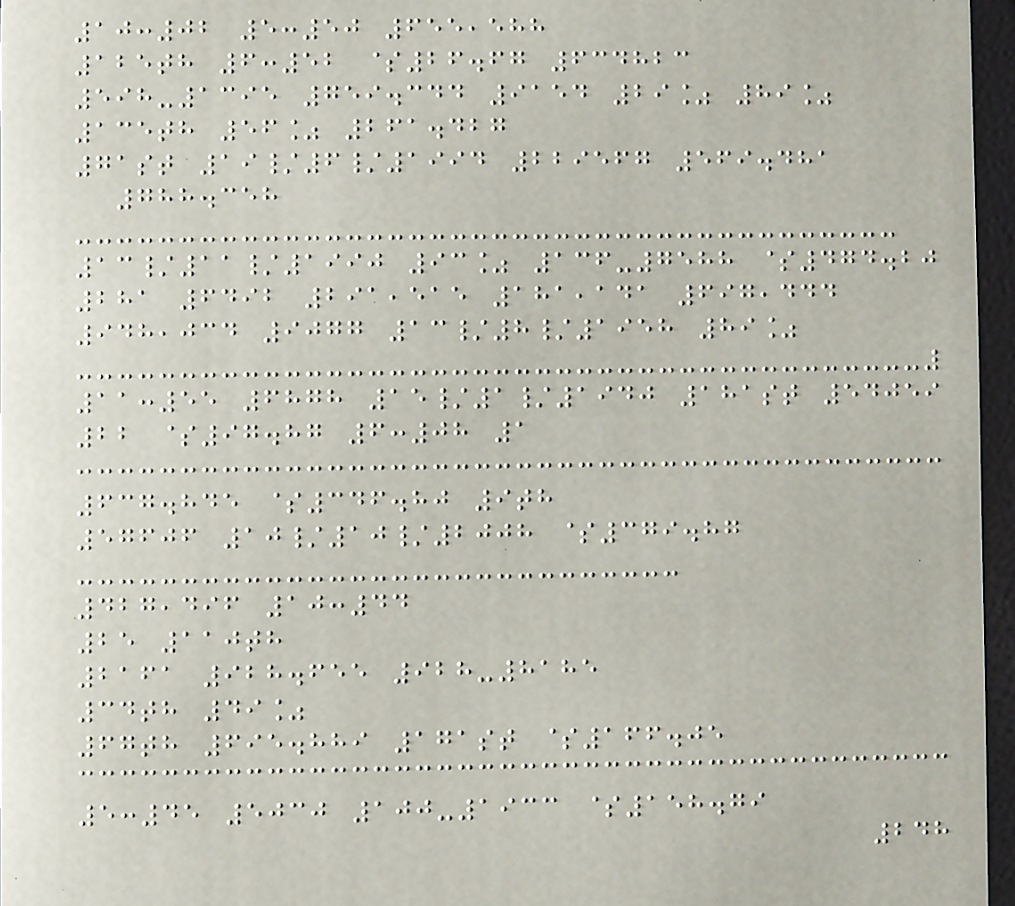10:02 5:50 655,588
125th 6:52 $26.67 634823
598-1395 759.344 9154 29% 89%
135th 56% 261.427
71st 19/6/1994 229567 569.481
788.358
13/11/1990 93% 136-7588 $474.20
281 6492 291,515 181,141 697,444
948,034 9077 13/8/1958 89%
11:55 6878 15/1/1940 181st 54059
22 $97.87 6:08 1
637.845 $346.80 9th
57606 10/10/2008 $379.87
427,496 10:44
25 110th
2161 928.655 928-8185
34th 49%
67th 695.889 171st $166.05
5:45 5030 100-1933 $158.79
248
